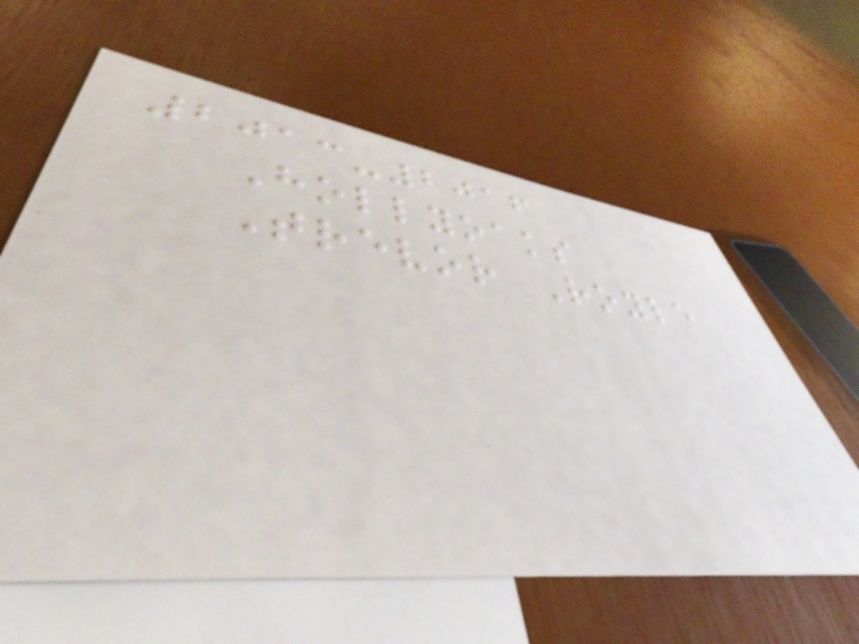2013-2016
Hollyoaks
Trevor Royle
